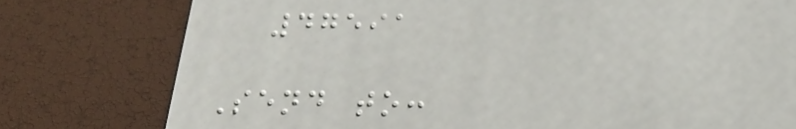47591
Send to:
